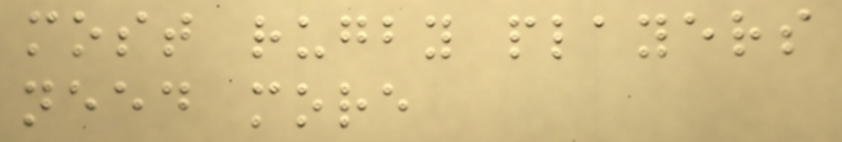most rugby players
need more
